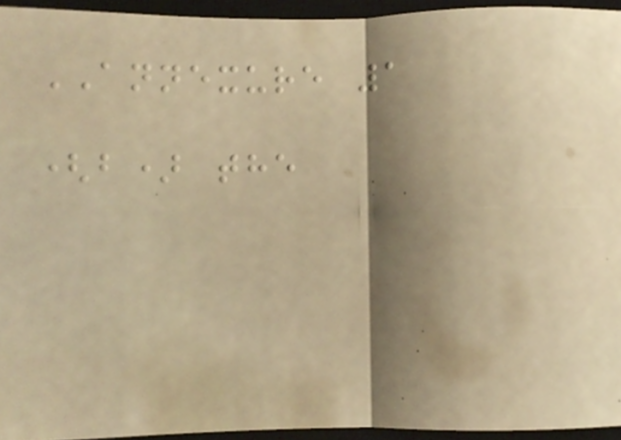ANNEXURE 1
(b) the
